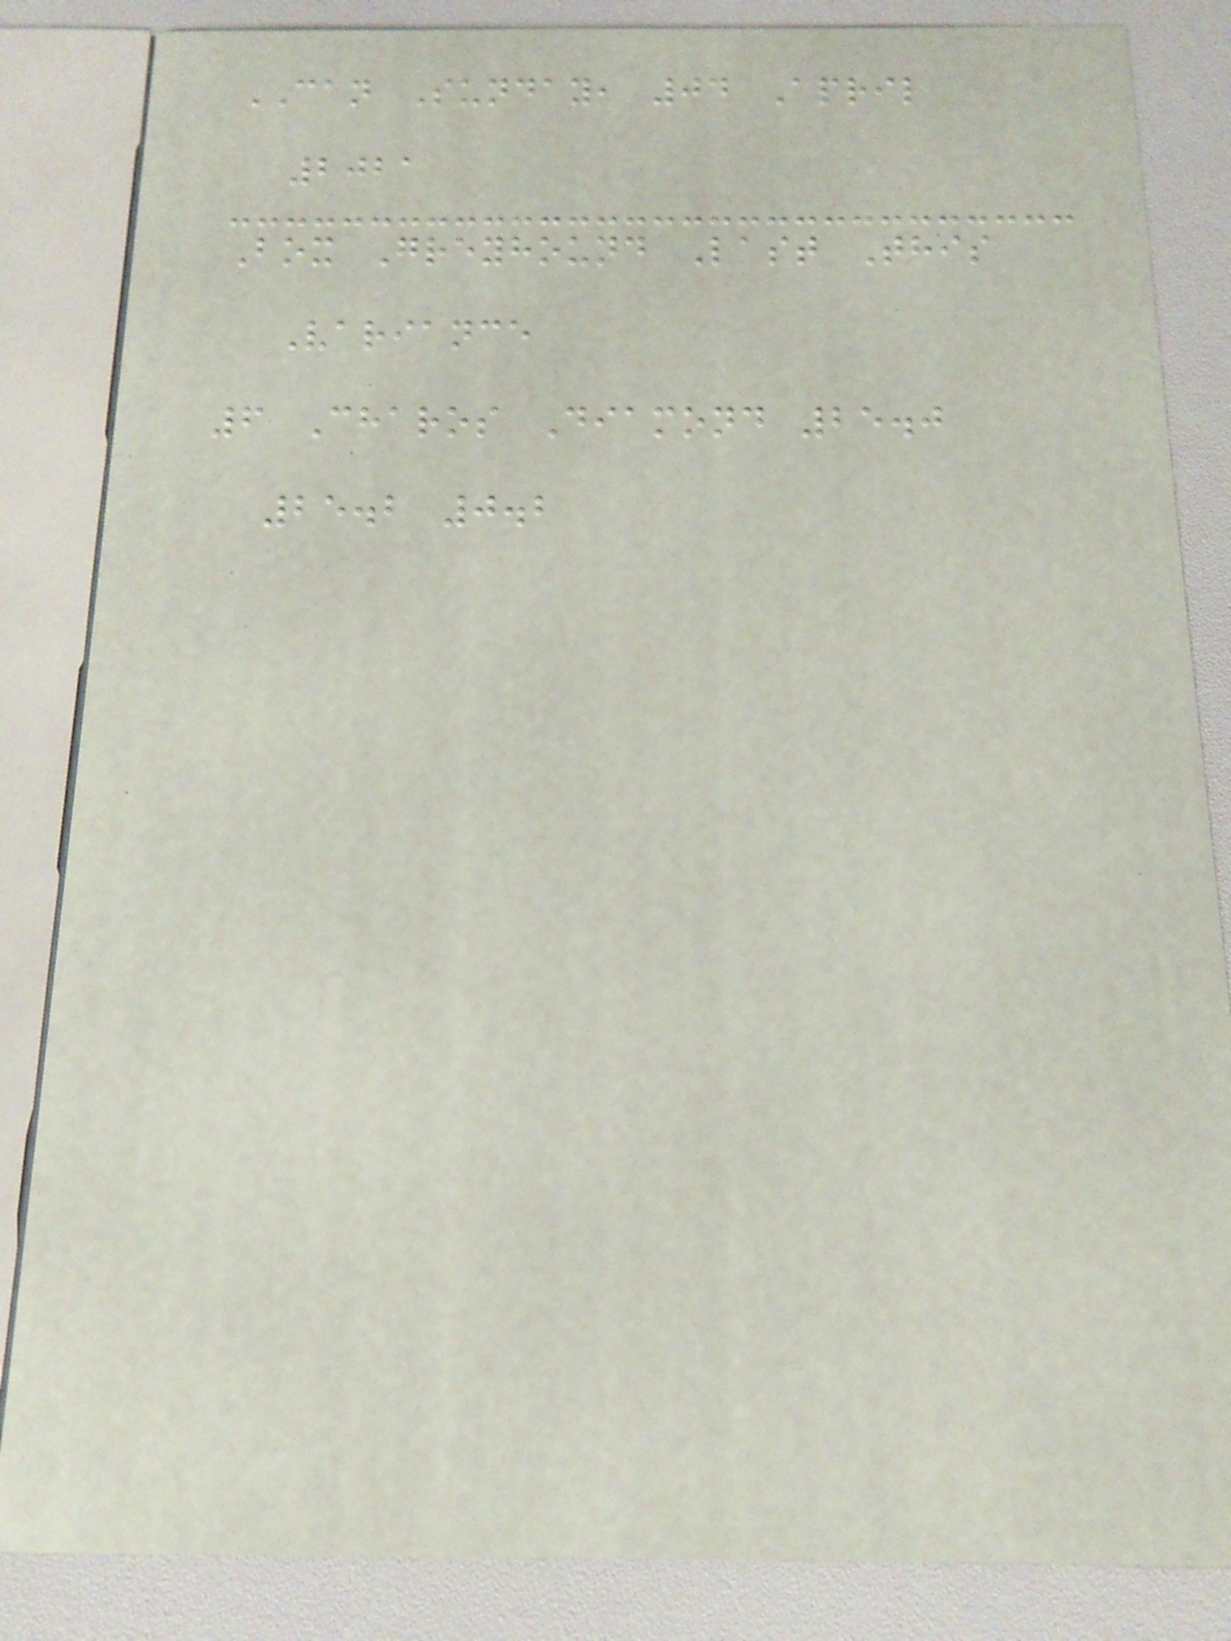CAN Sunday, 04 April
2021
Box Greyhound Last This
Variance
6 Charos Diamond 25.0
25.2 0.2
